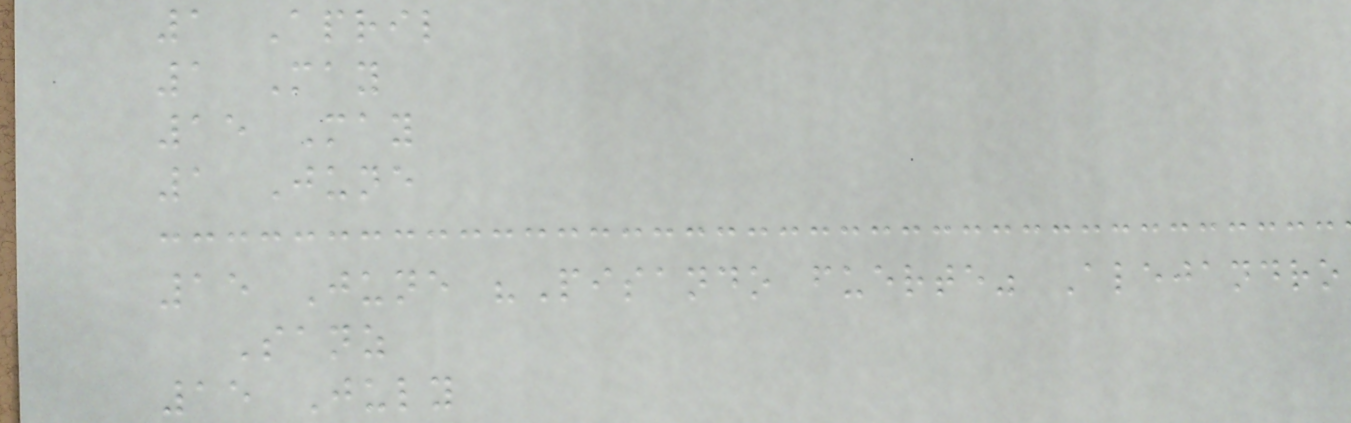1 April
1 May
15 May
1 June
15 June "Pisando fuerte" Alejandro
Sanz
15 July
